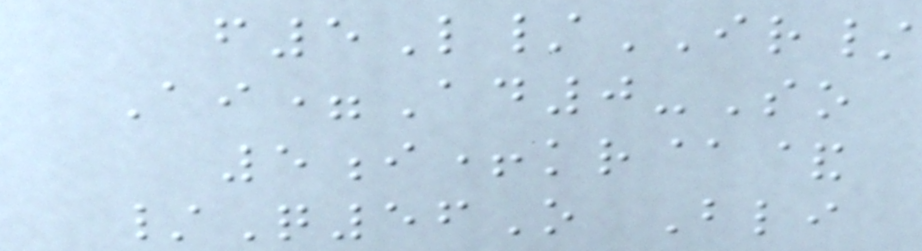f5L/IR/
Ai=Ad0-So
5i+kr@&
/Q56O Bli
